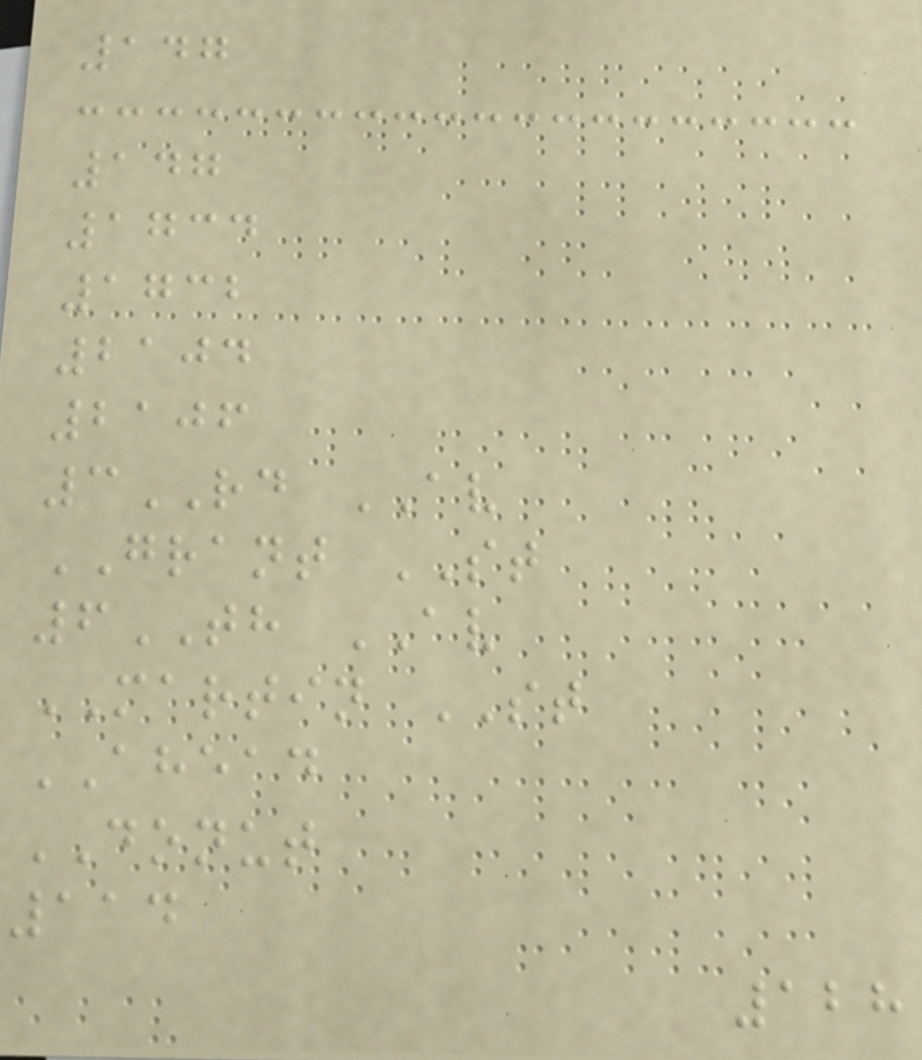147
147
1734
1732
2104
2106
3RD AV
GRANT ST
6TH AV
MARTIN ST
AHEAD
DONUT
114
128
